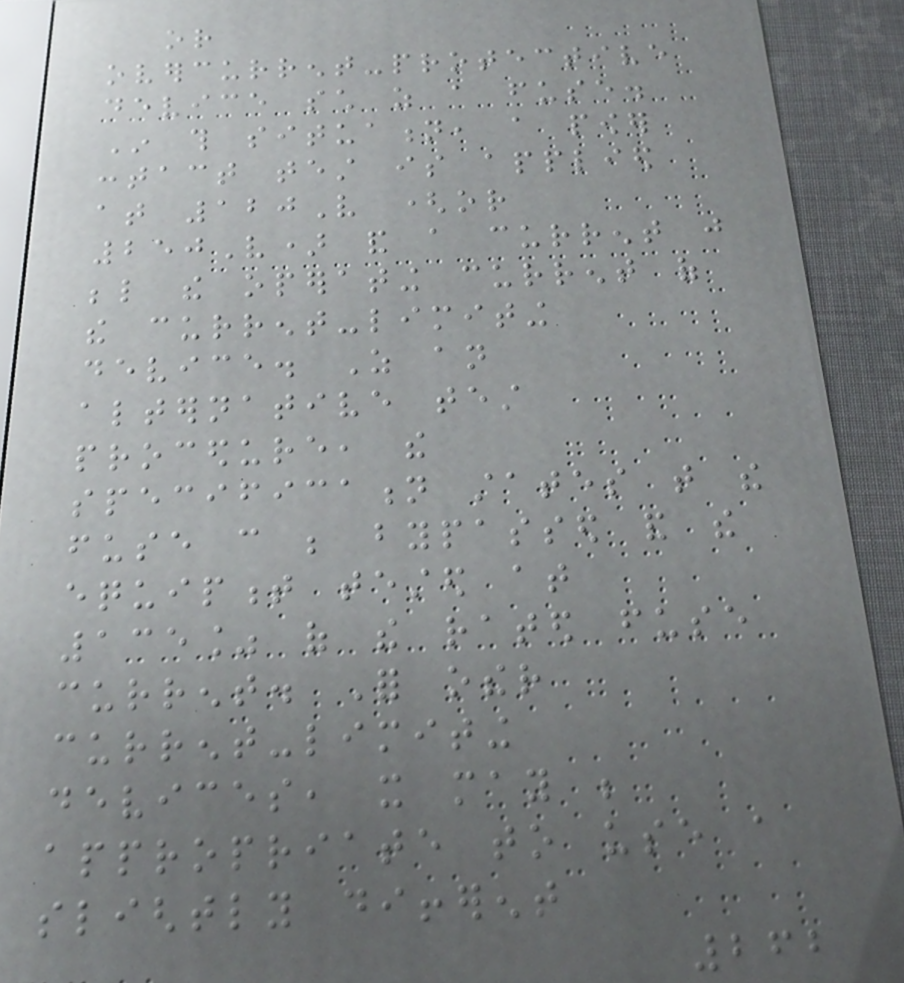or
overcurrent-protective
device such as a fuse.
In this situation, a power
contact test is applied
at 120V (or
250V) and a current just
below the operating current of
the current-limiting
device. As an
alternative test
procedure, the
specification states that the
fuse can be bypassed and the
equipment tested at
135% of the rated fuse
current. For other
current-limiting
devices, it may be
appropriate to use a
slightly different
262
